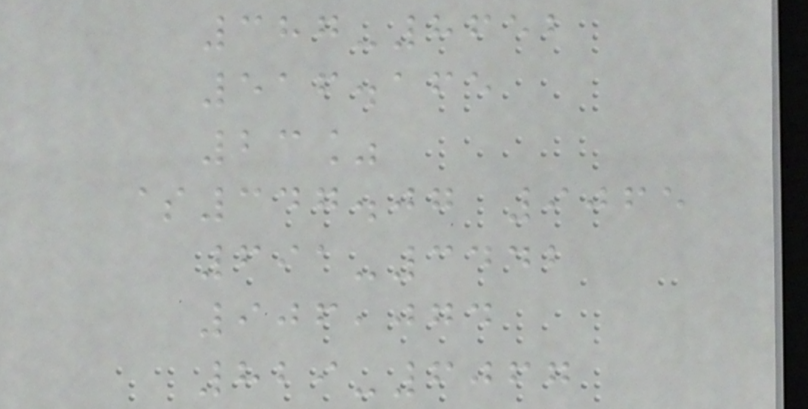387-8652
516.165
23%
$347.07 9065
691-3442
906,074
829-6067
